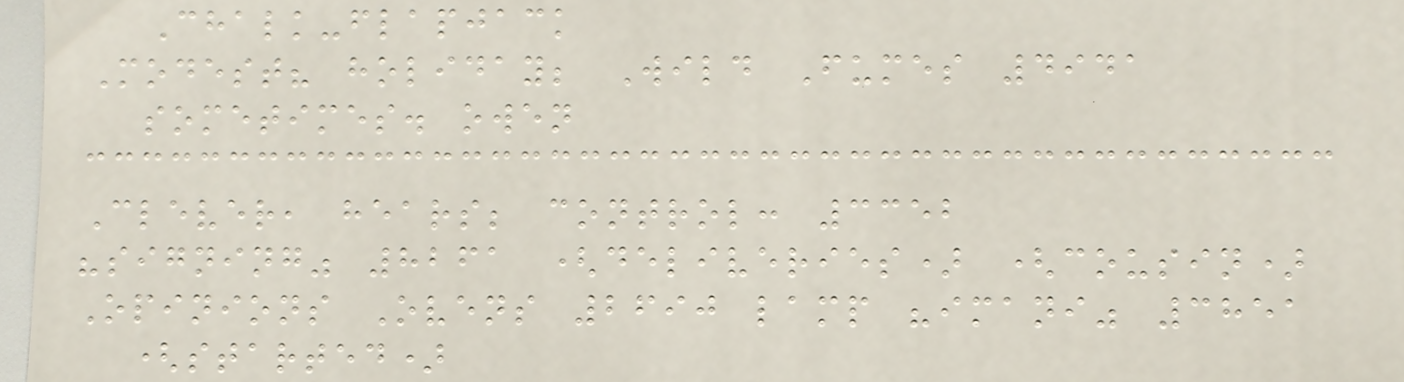Chalk-flapjack
Modest? holiday; Wild Fumes 4941
sometimes. owen
Clever, hears; control: 3352
"signing" 8261 (deliveries) (cousin)
Opinions Ovens 2690 lamp "imani" 3851
(started)
